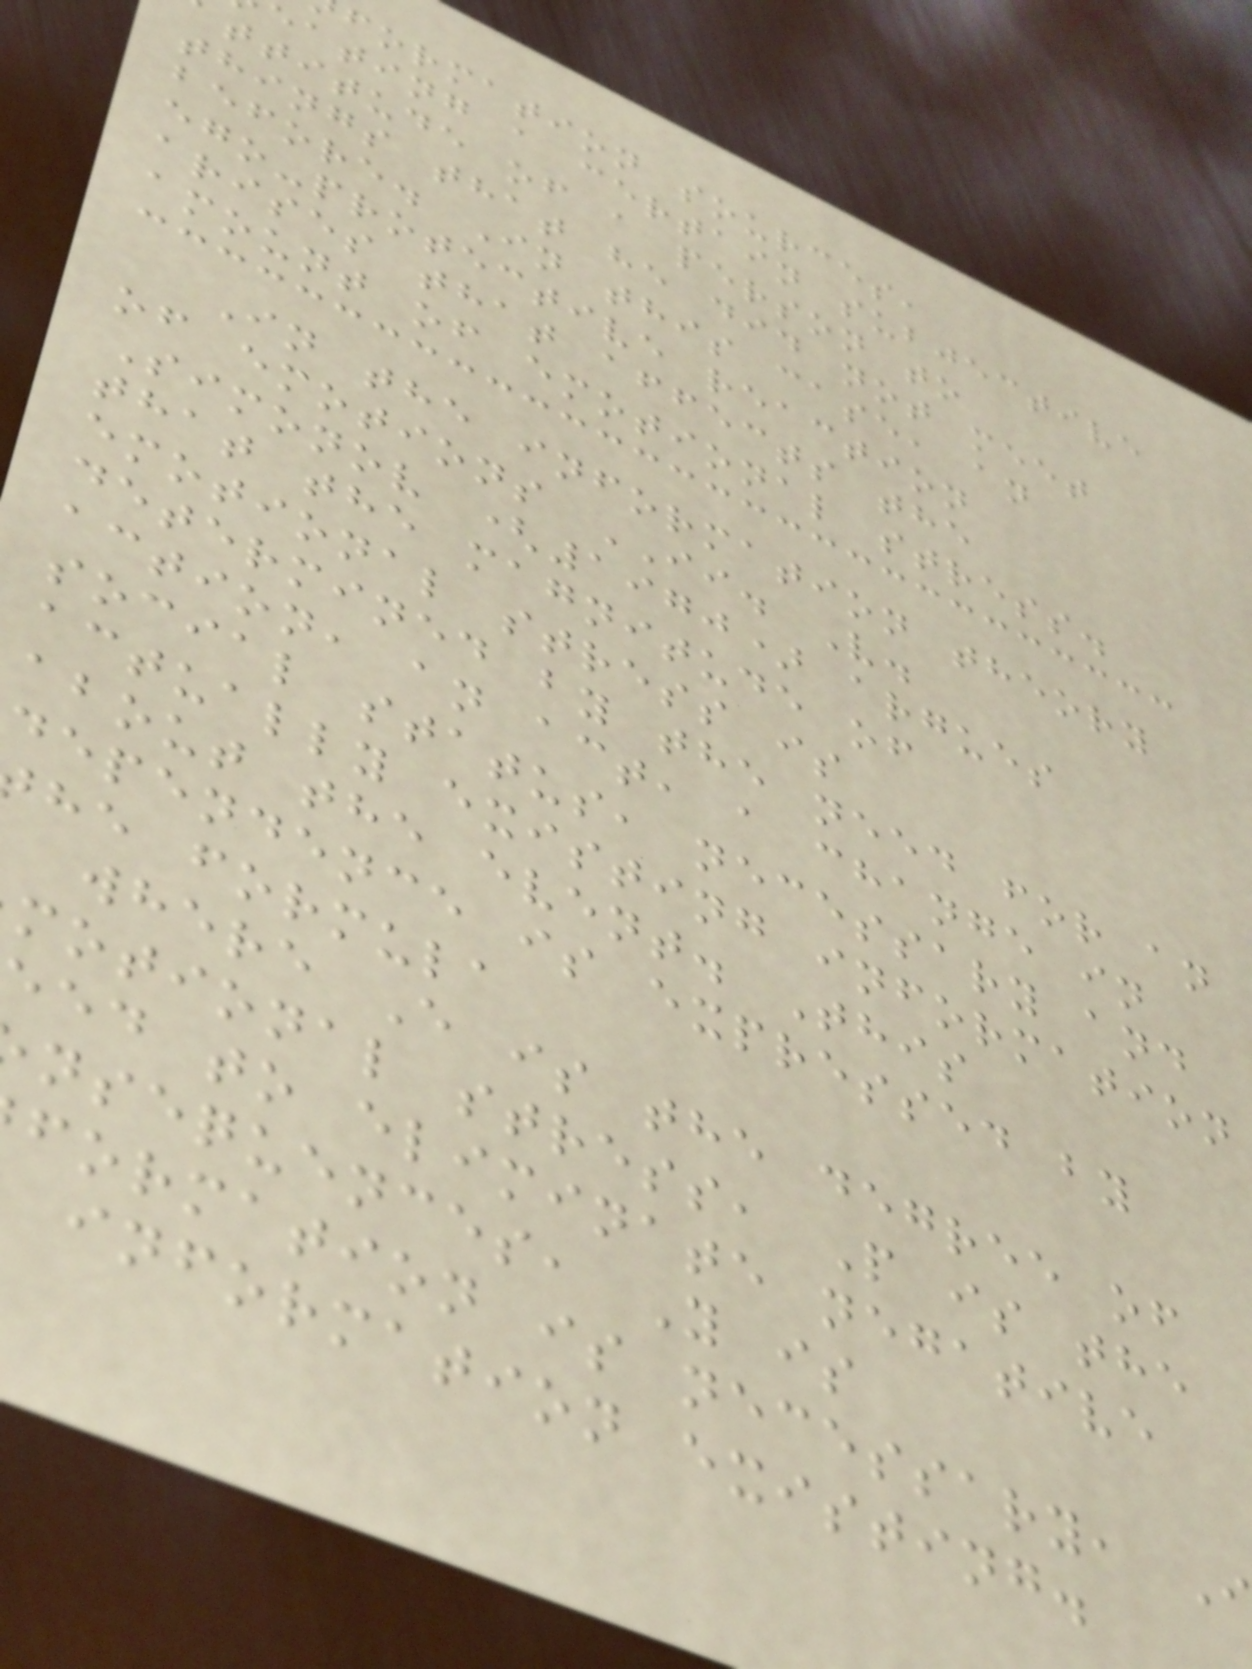formation sources,
eating a certain subjective
ttitude of a person to
things that he did not meet
before. In this case, an
ego-protective reaction
arises that affects the
amount of emotional stress.
In the information theory
of emotions II. V.
Simonov (1970) argues
that the magnitude of
emotional stress is
determined by the need for an
action, an act, a change in
social status, necessary and
actually existing information
about the event. This
dependence is expressed by
he formula
where E is the degree of
motional stress, P is the
eed to eliminate negative
nsequences, Y is
formation is necessary,
information existing.
